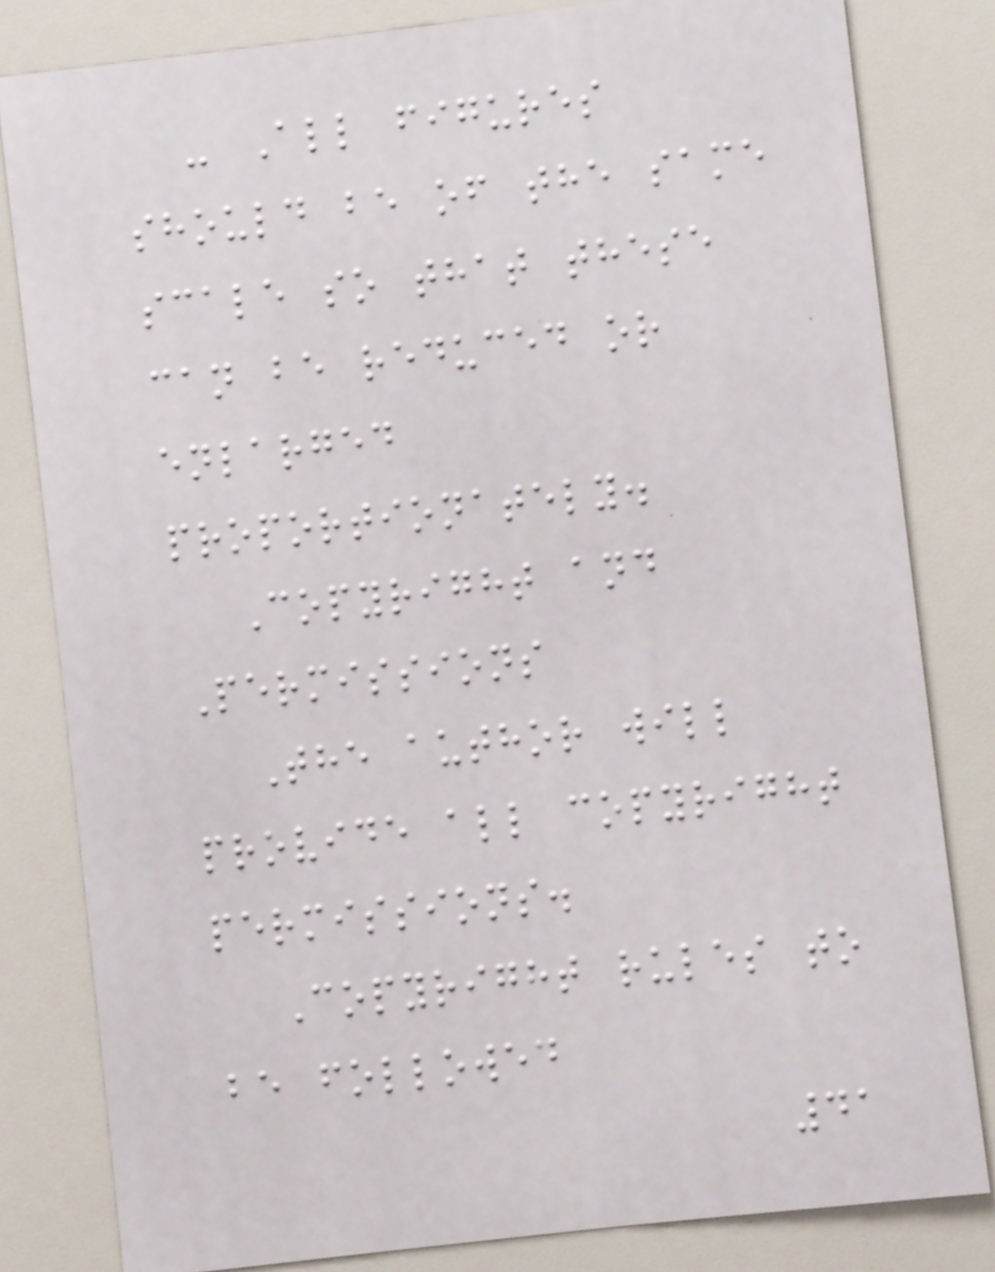- All figures
should be of the same
scale so that these
can be reduced or
enlarged
proportionately.
Copyright and
Permissions
The author will
provide all copyright
permissions.
Copyright rules to
be followed
41
